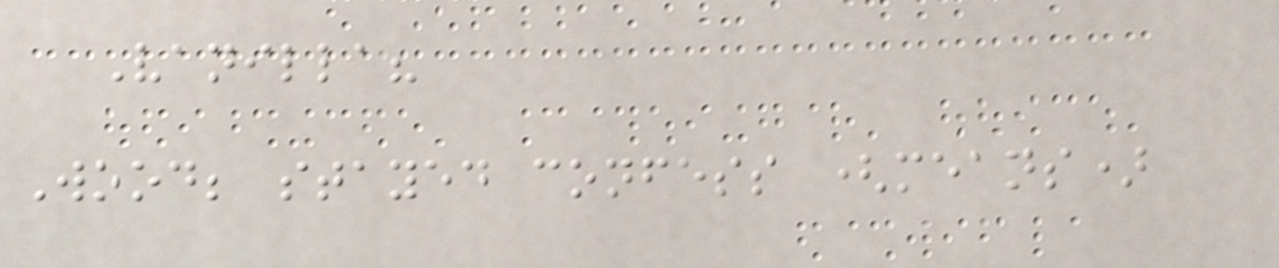Vanilla?
Wood; stayed confess (means)
